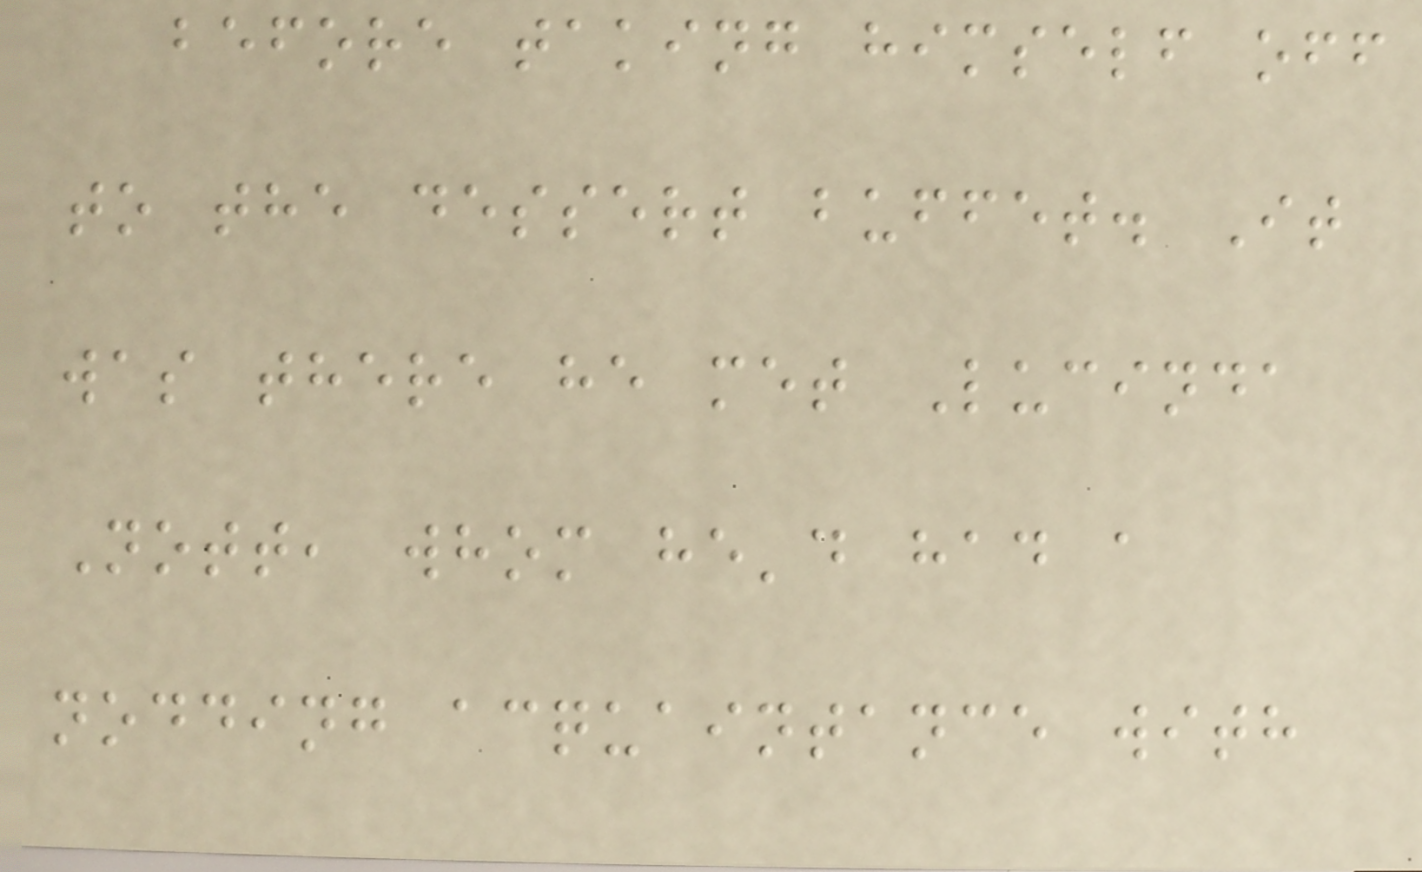before taking himself off
to the dessert buffet. It
was there he met Lucinda
Nott, whom he'd had a
nodding acquaintance with
